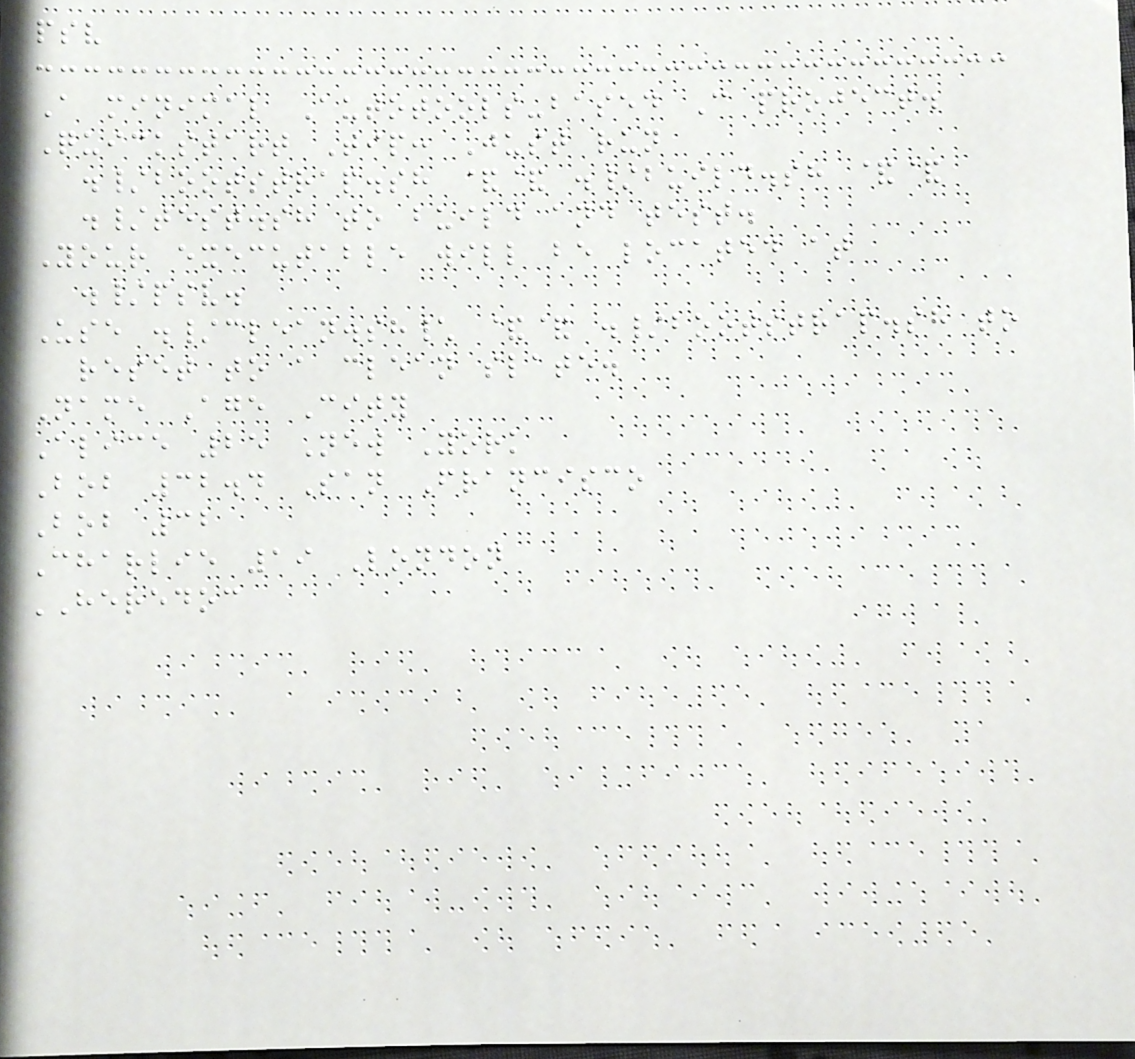psv
A minimal Autotools-based C project.
Quickstart Tip: Just run
./bootstrap.sh && ./build.sh &&
./test.sh to build and test.
Your executable will be located at
./psv.
Use ./clean.sh\ && ./bootstrap.sh to
reset to a clean slate.
Name Age City
Alice 25 New York
Bob 32.4 San Francisco
Bob 32
Charlie 19 London
HEREDOC
